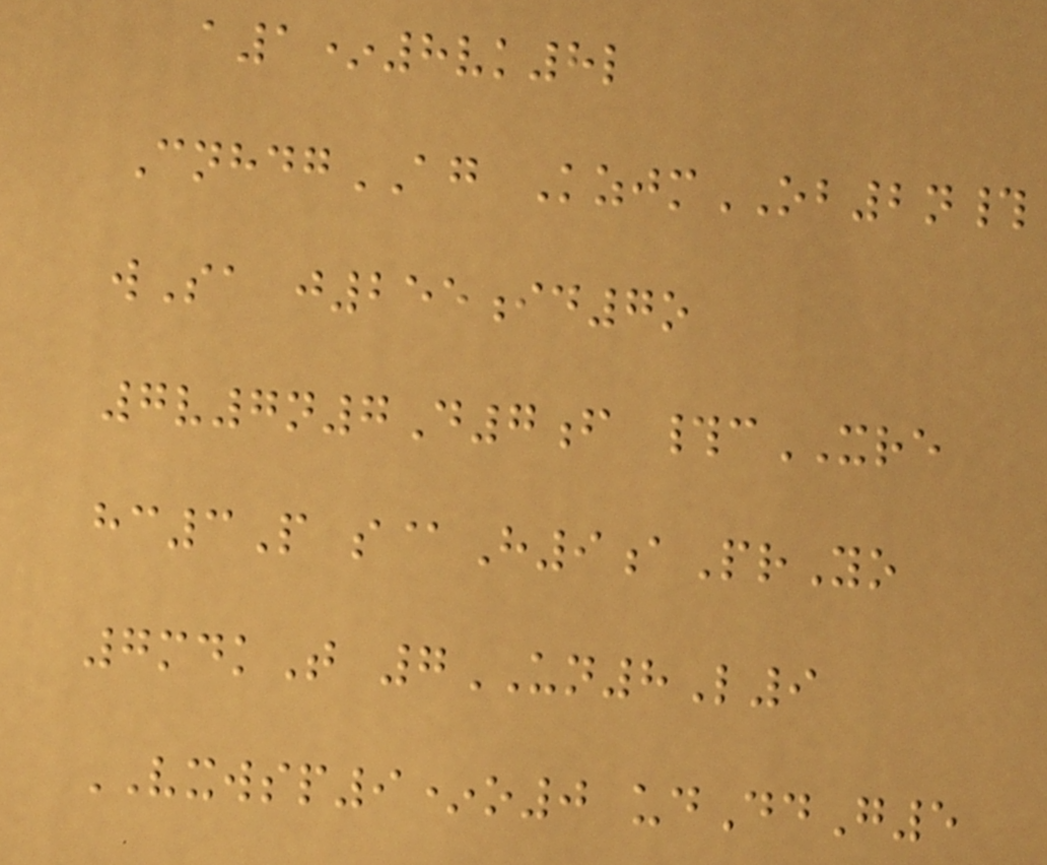a1*8vk8l
CnhdgAG KzjmOB2n#
wSa j255id7o
7v7n7D7f #cXRE
hc3P s@H9aPrYo
7mdkT 7UN8L9
VXWSP9*o0 udDdG5
